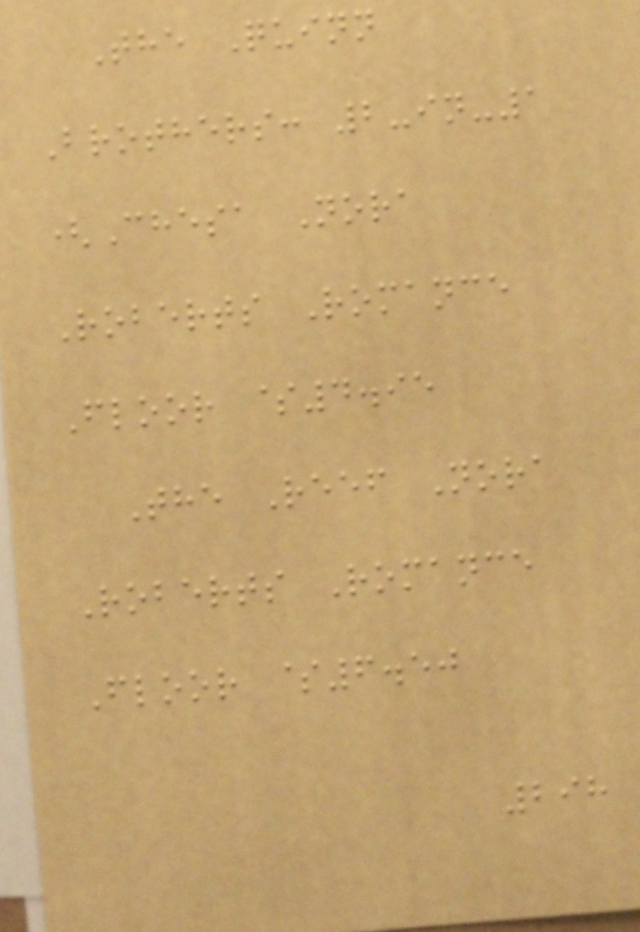The Quinn
Brothers: 2-in-1
(Chesa Nora
Roberts Romance
Floor $4.95
The Reef Nora
Roberts Romance
Floor $6.50
298
